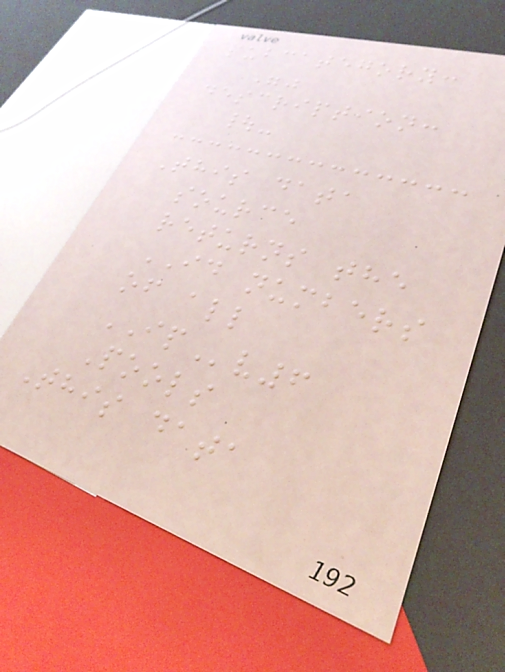subcategory:
""
description:
|-
This data
source
returns the
ID numbers
of all
IPv6
Pools
This data
